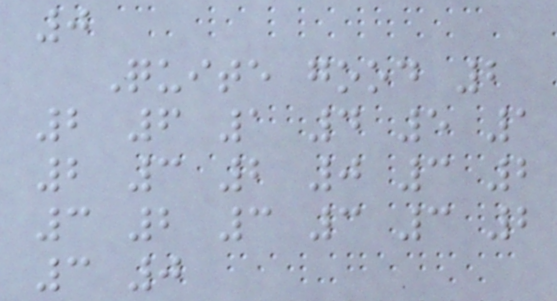0
Quite good 2
2 6 1 4 5 1
2 3 2 0 3 2
3 2 3 3 3 2
3 0
